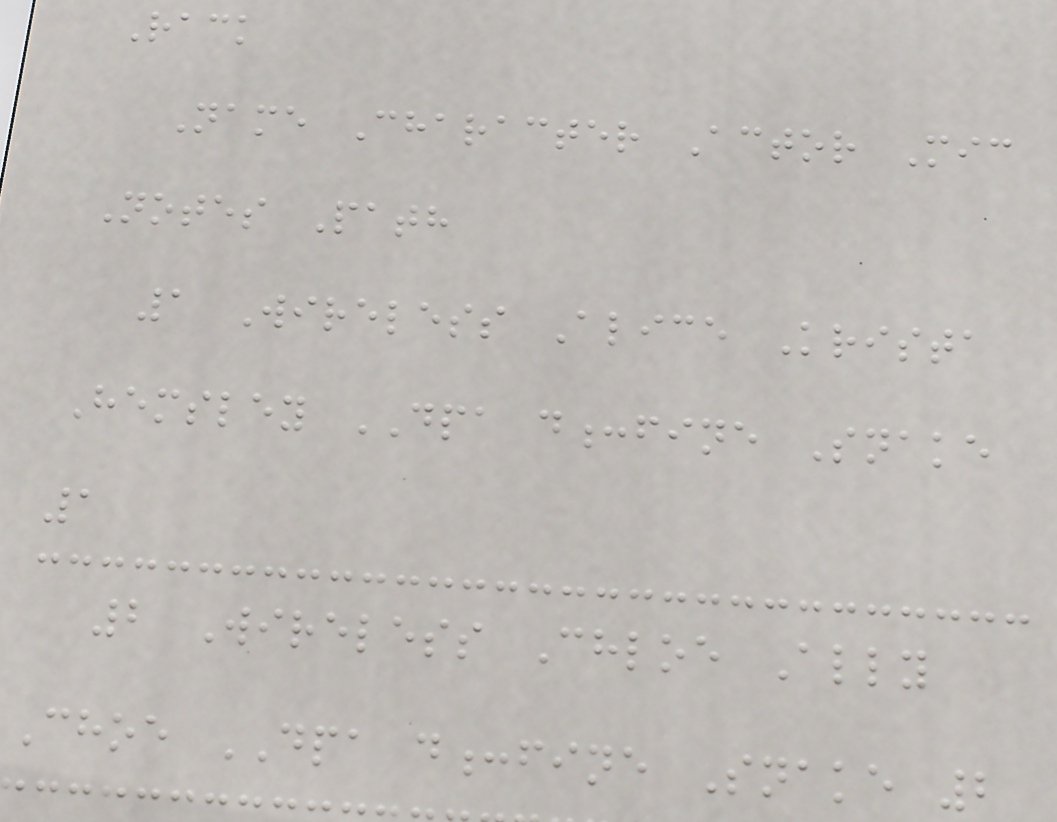Rack
Name Character Actor Mic
Notes Path
1 Wireless Alice Krista
Hemsley DPA d:fine Snake
1
2 Wireless Chloe Ally
Choe DPA d:fine Snake 2
